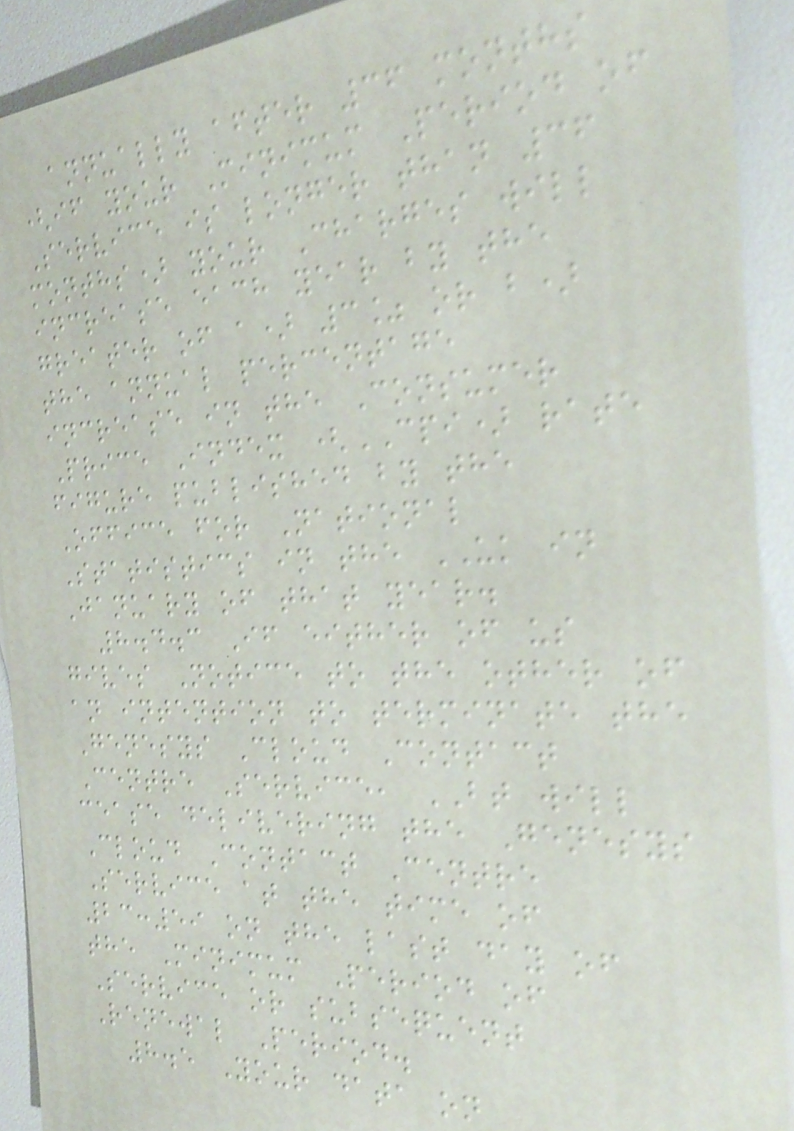annually after 36 months
(if your Minimum Period of
Service is longer than 36
months) your Charges will
increase each year by the
greater of a) 3% or b)
the annual percentage
increase in the Consumer
Price Index (CPI) rate
figure published by the
Office for National
Statistics in the UK in
January of that year.
8.4.3 If either of us
gives Notice to the other of
an intention to terminate the
Genesys Cloud Contact
Centre Service, BT will
cease delivering the Genesys
Cloud Contact Centre
Service at the time of
23:59 on the last day of
the Minimum Period of
Service or subsequent
Renewal Period.
8.5 Your data on
